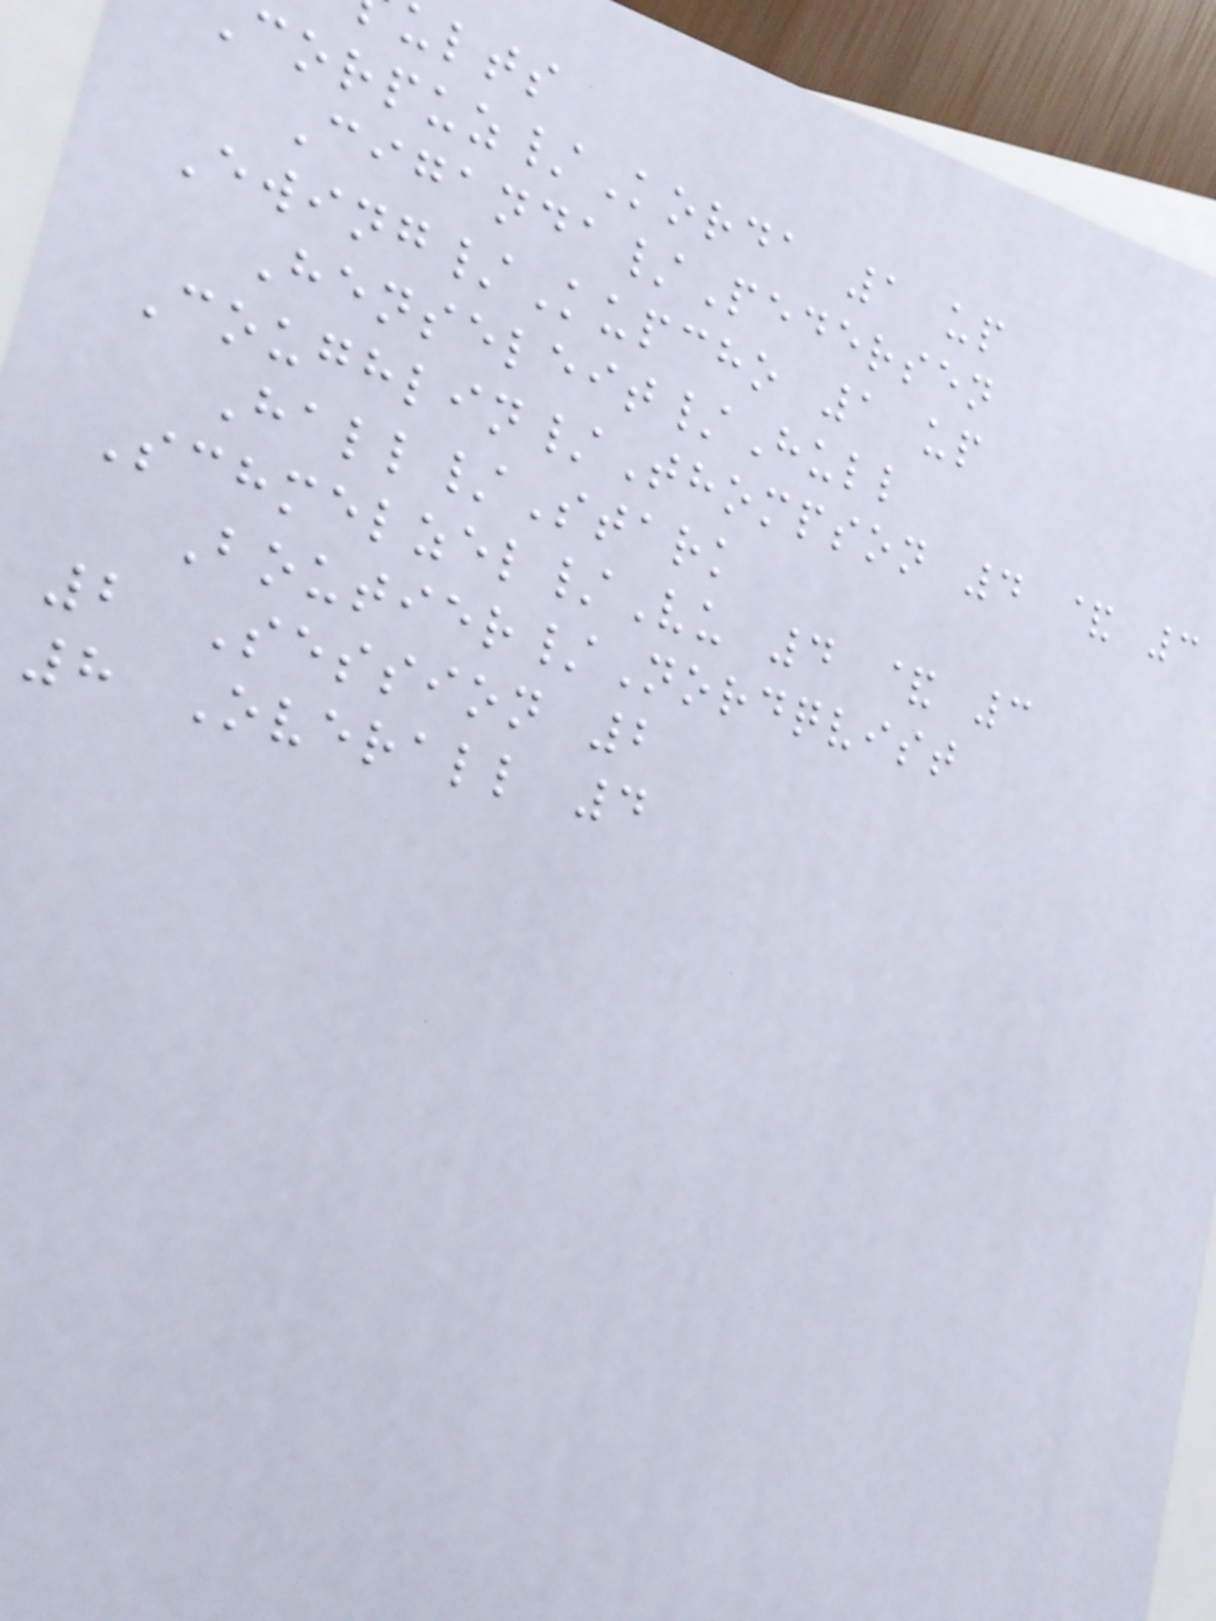ults
orpuz/Korda 1 up
Ciganda/Pedersen
Ewing/Kupcho 1 up
Henseleit/Hull
Coughlin/Thompson 4 & 3
Hall/Stark
Schmelzel/Vu 4 & 3
Boutier/Nordqvist
2 Session 2
8 Overall 4
